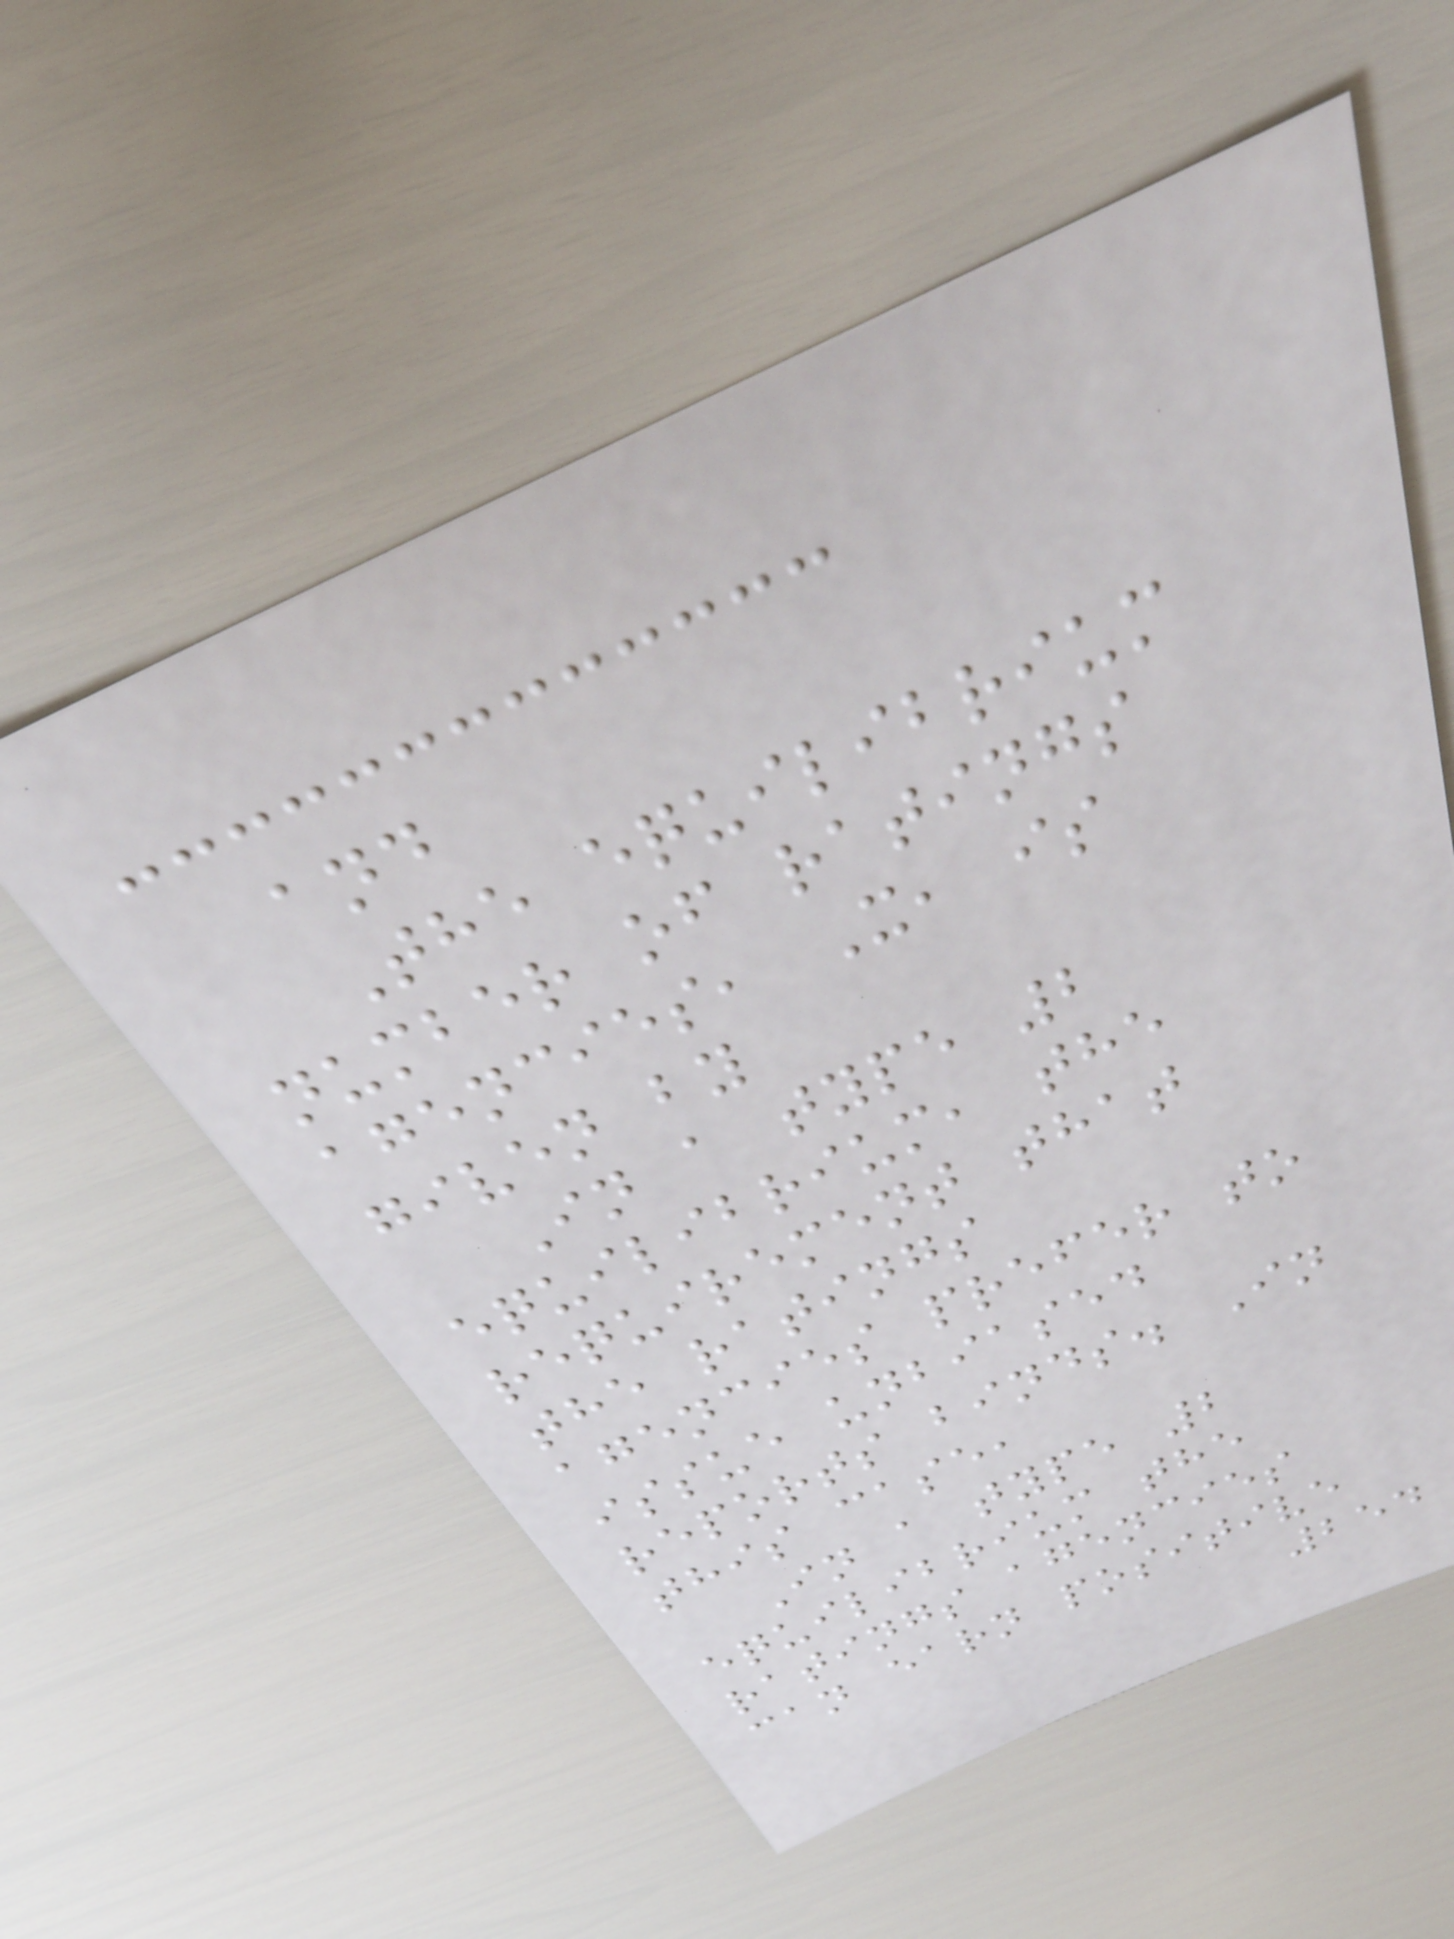and
The equilibrium
number of ratings
agencies, X, is
given by
In a type 2
equilibrium, the
requirement that
the ratings
agencies prefer to
issue unbiased
reports binds. In
this case,
In a type 2
equilibrium the
ratings agencies
can earn positive
254
